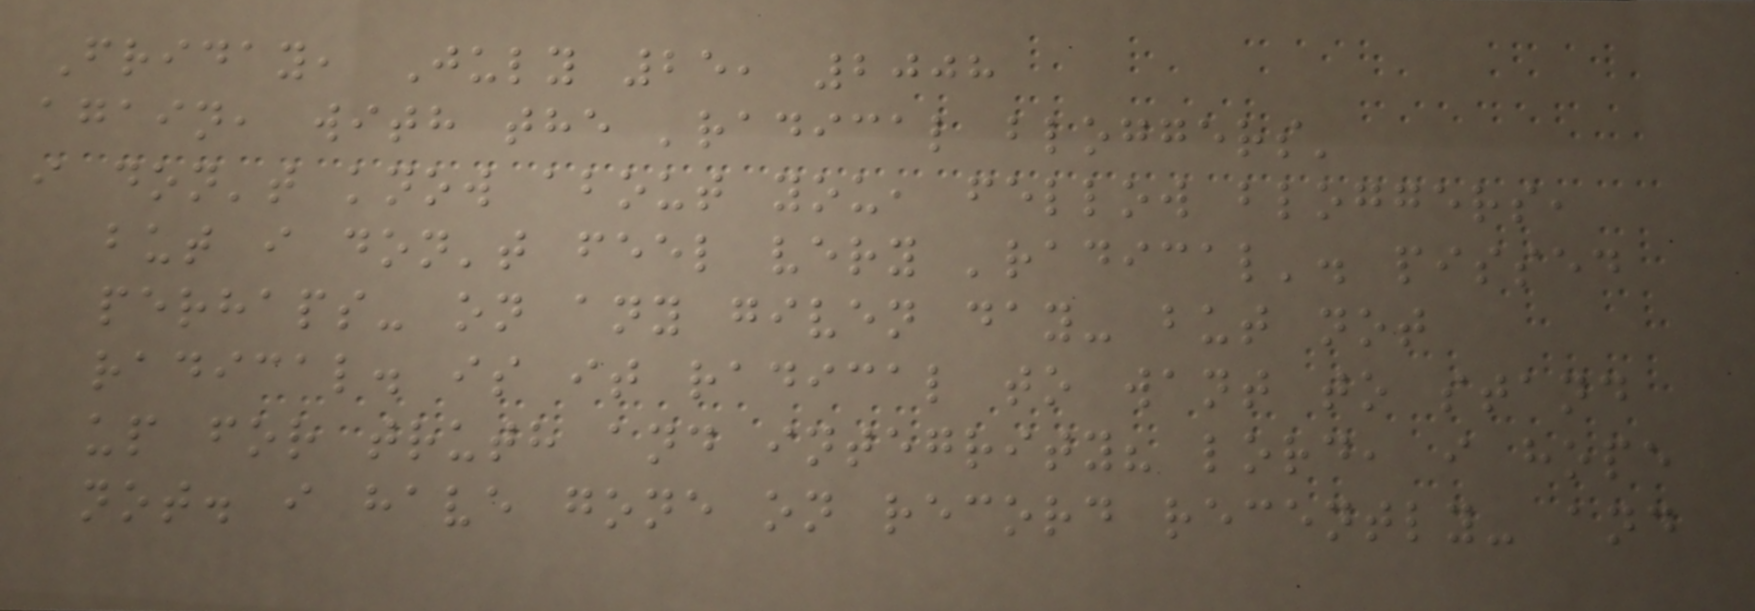Friday, July 25, 2008
again, with the 'radical bloggers'
i don't know about you, fellow bloggers,
but i don't feel very 'radical'. pissed
perhaps- on any given day- but not
radical. is it radical to want to stand
up for truth and integrity? lord, i hope
not. i have gone on record recently- and
